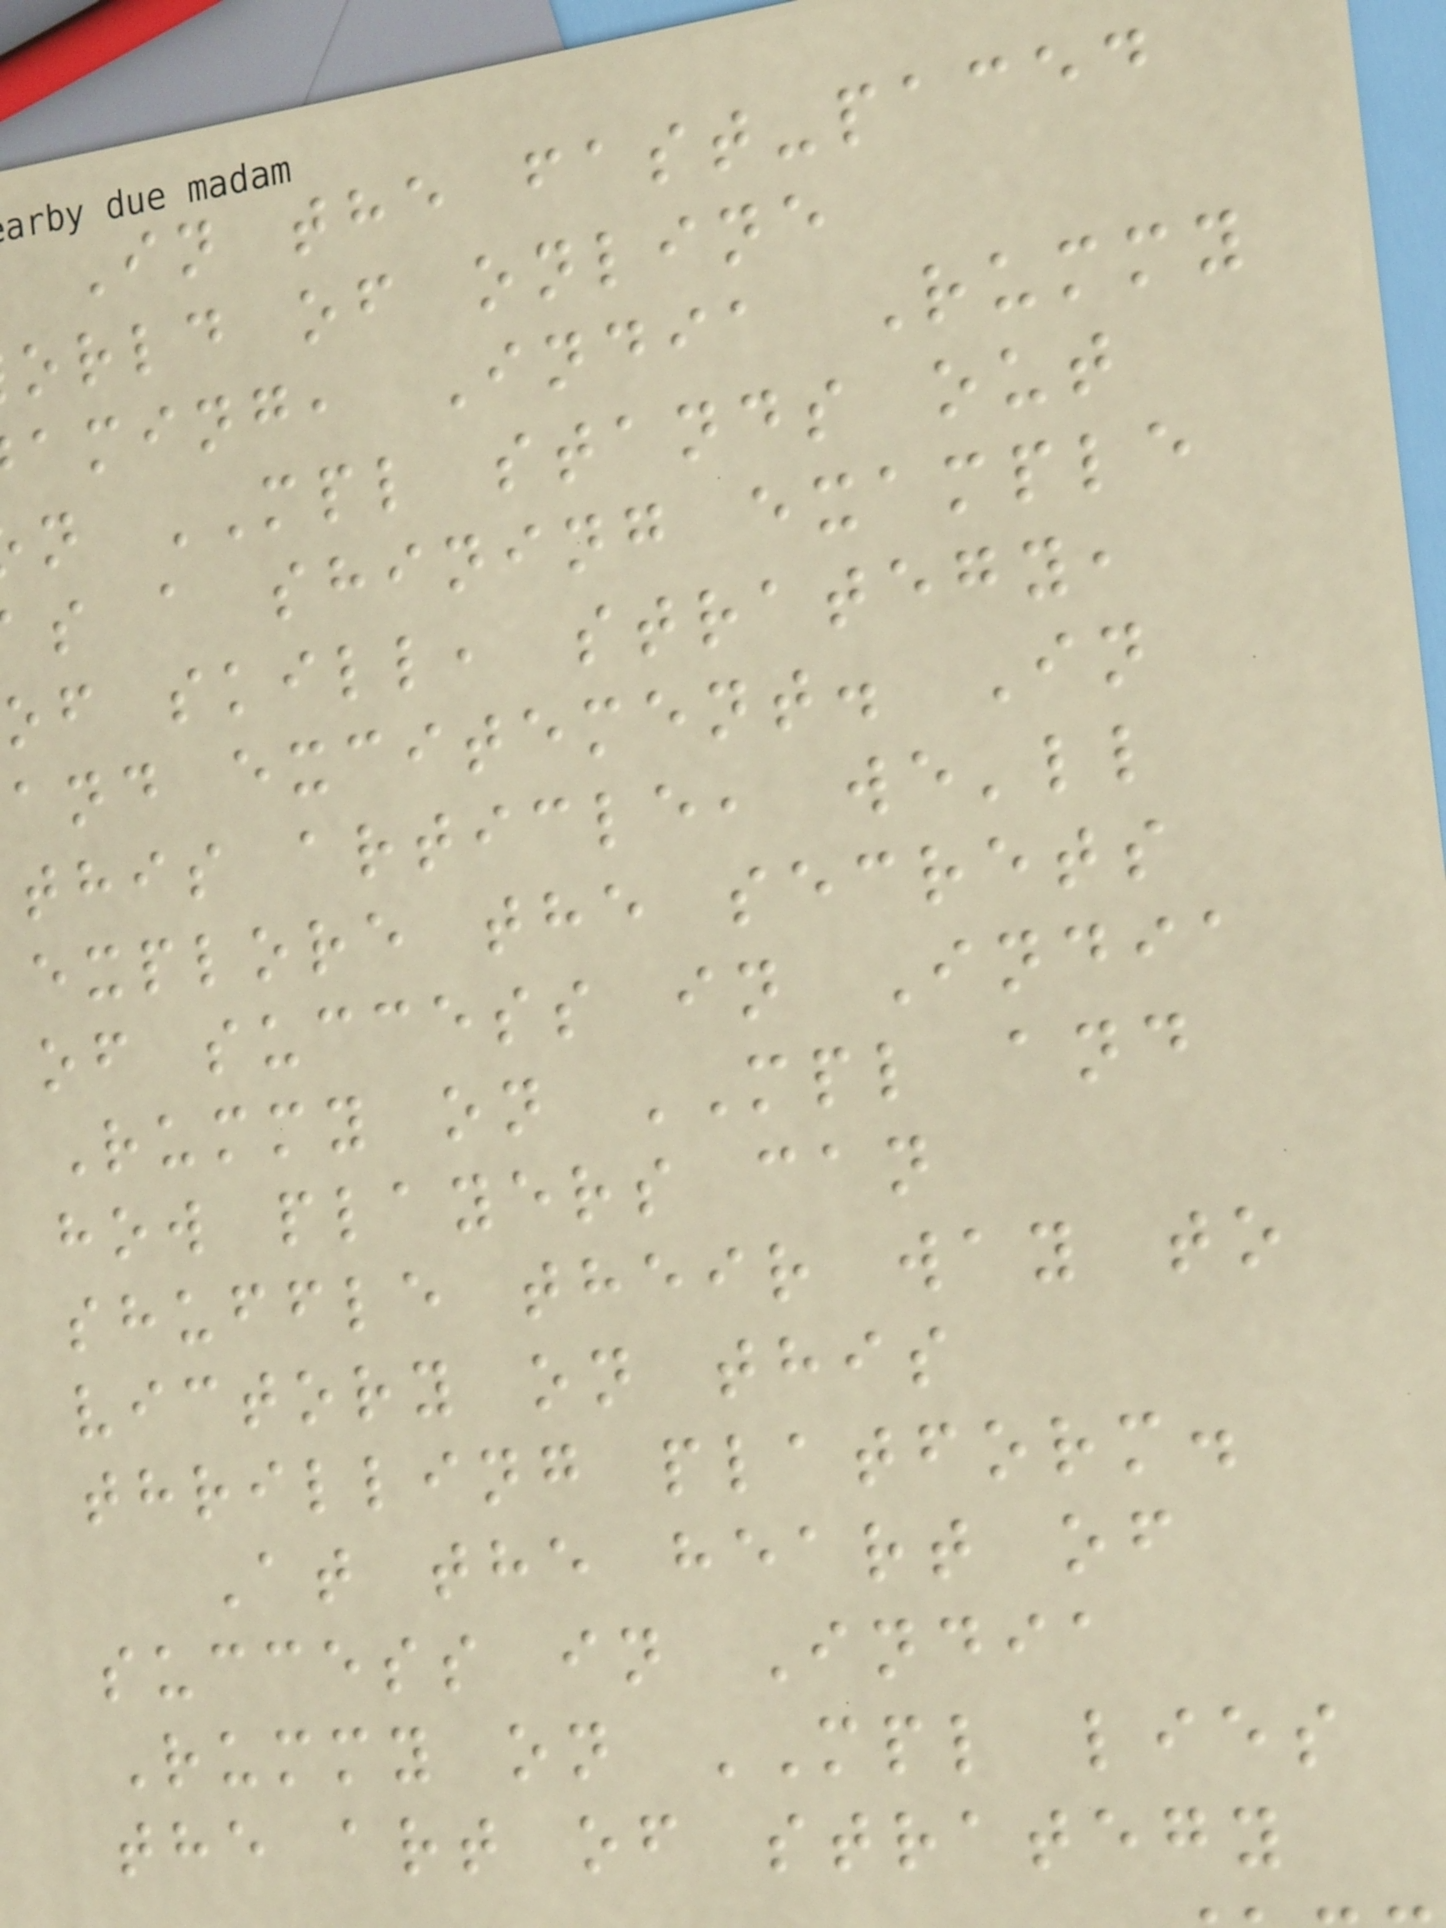In the fast-paced
orld of online
aming, India Rummy
n MPL stands out
s a shining example
of skill, strategy,
and excitement. In
this article, we'll
explore the secrets
of success in India
Rummy on MPL and
how players can
shuffle their way to
victory on this
thrilling platform.
At the heart of
success in India
Rummy on MPL lies
the art of strategy
